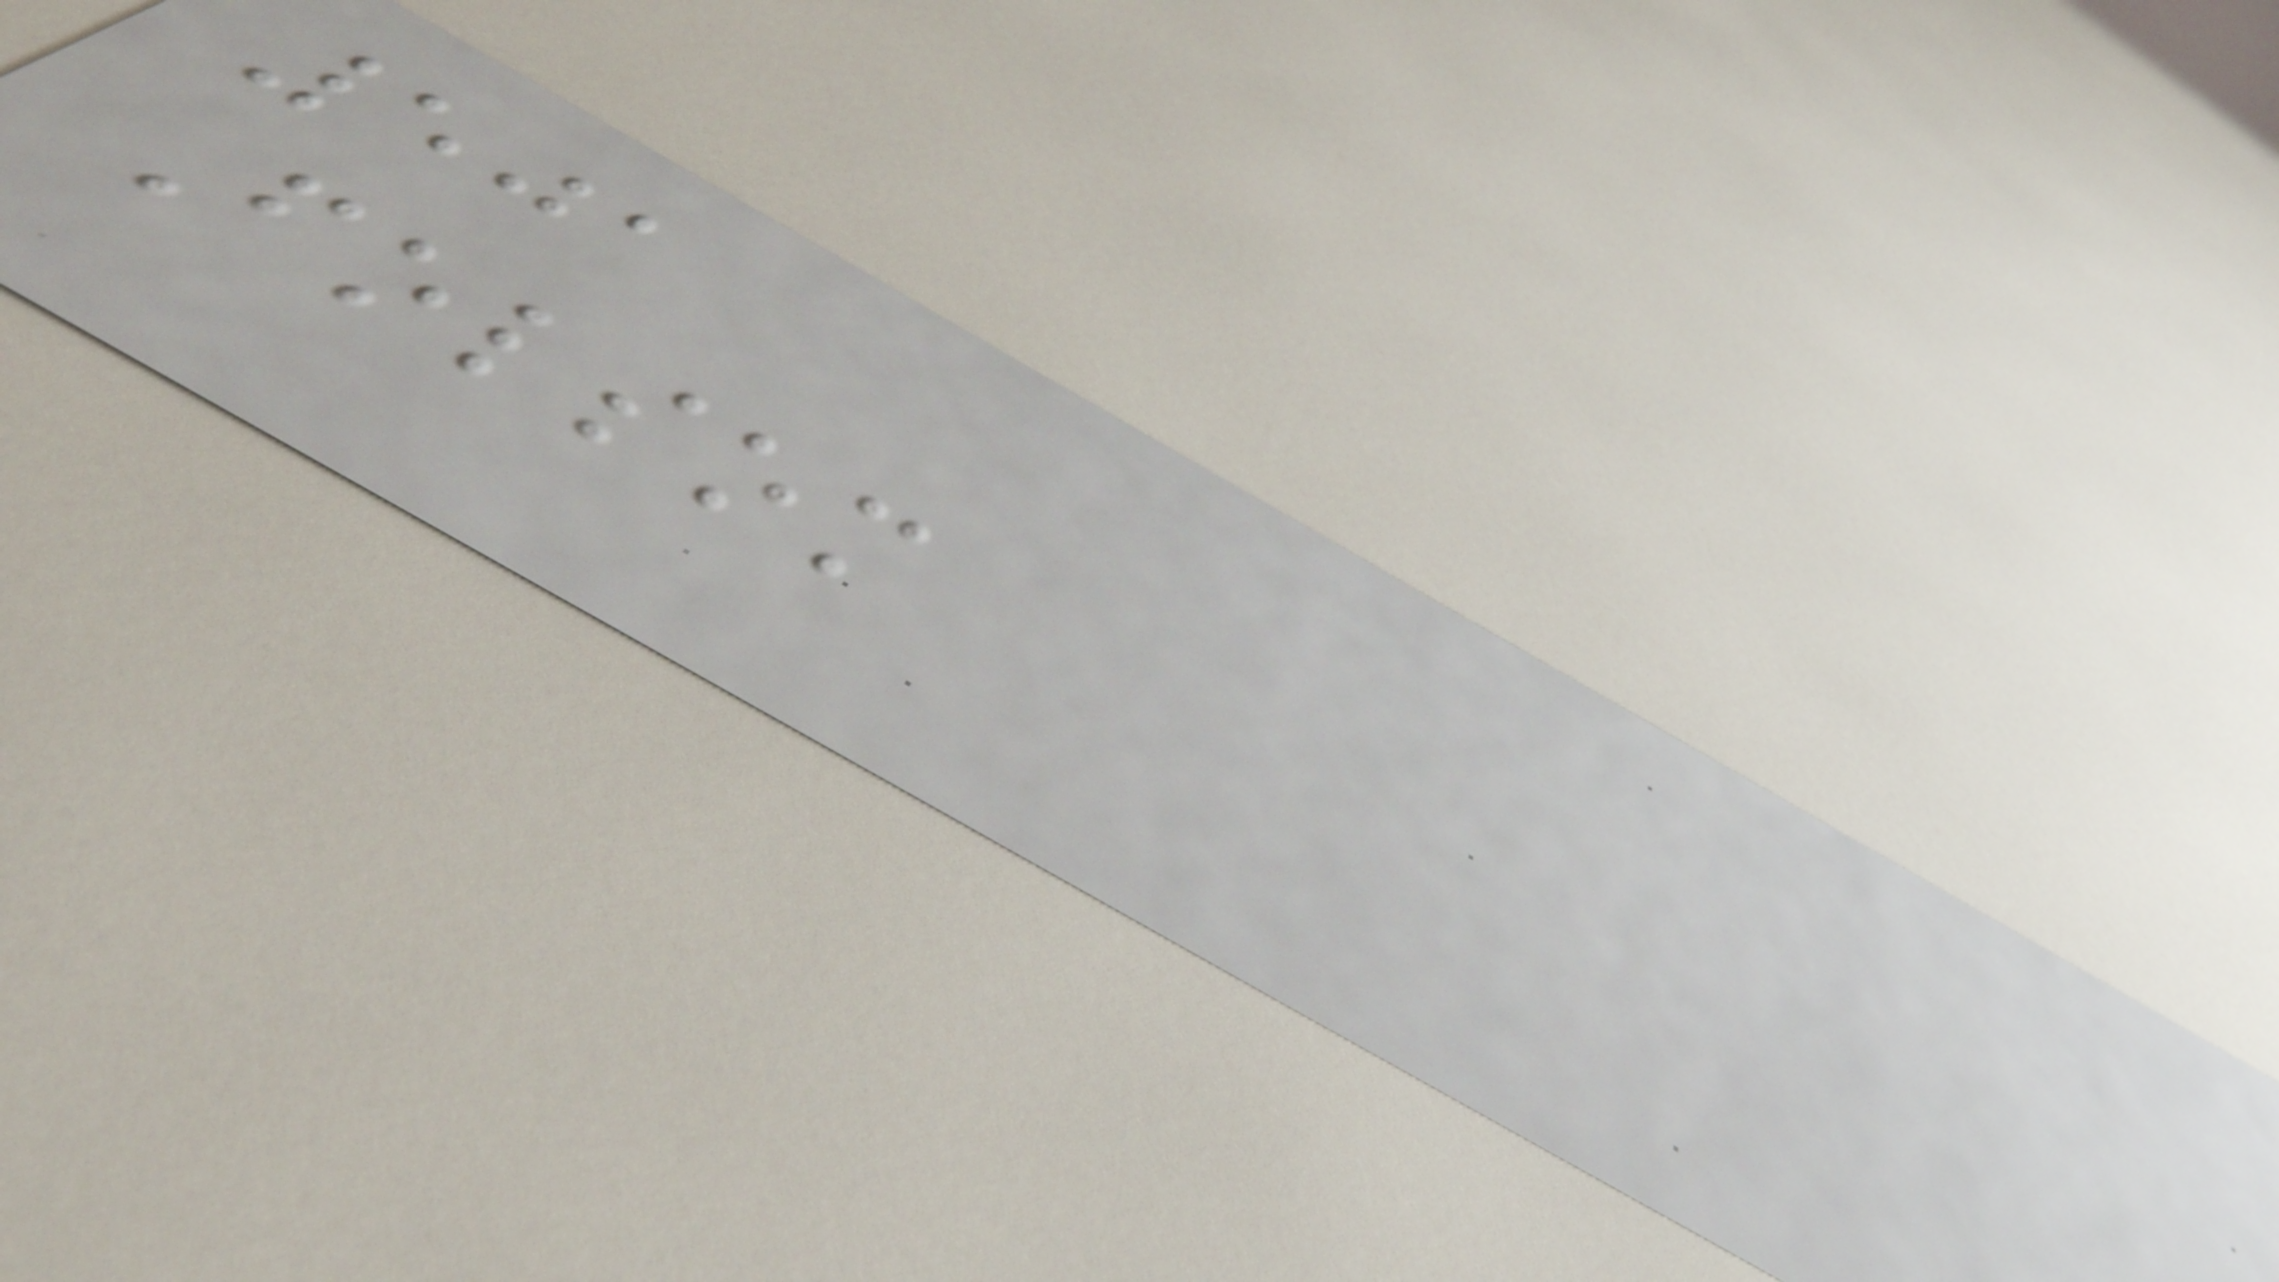501
Folsom
